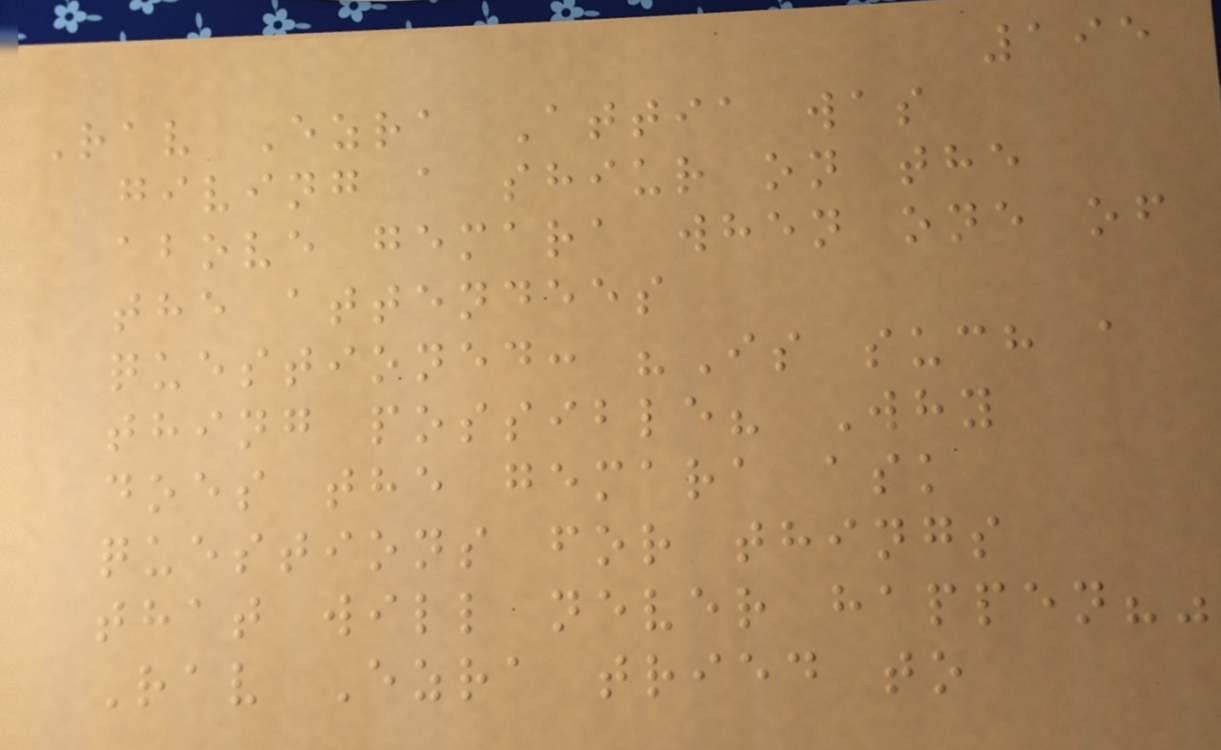195
Rav Ezra Attia was
giving a shiur on the
above gemara when one of
the attendees
questioned: "Is such a
thing possible? Why
does the gemara ask
questions for things
that will never happen?"
Rav Ezra tried to
